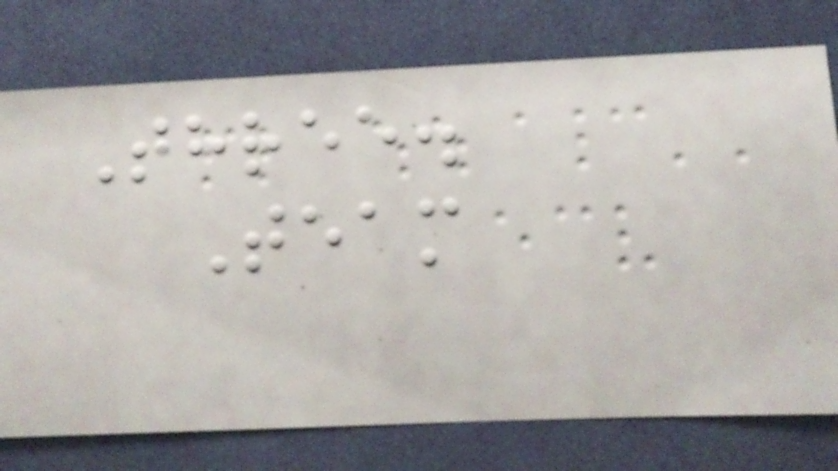Three.
Team
